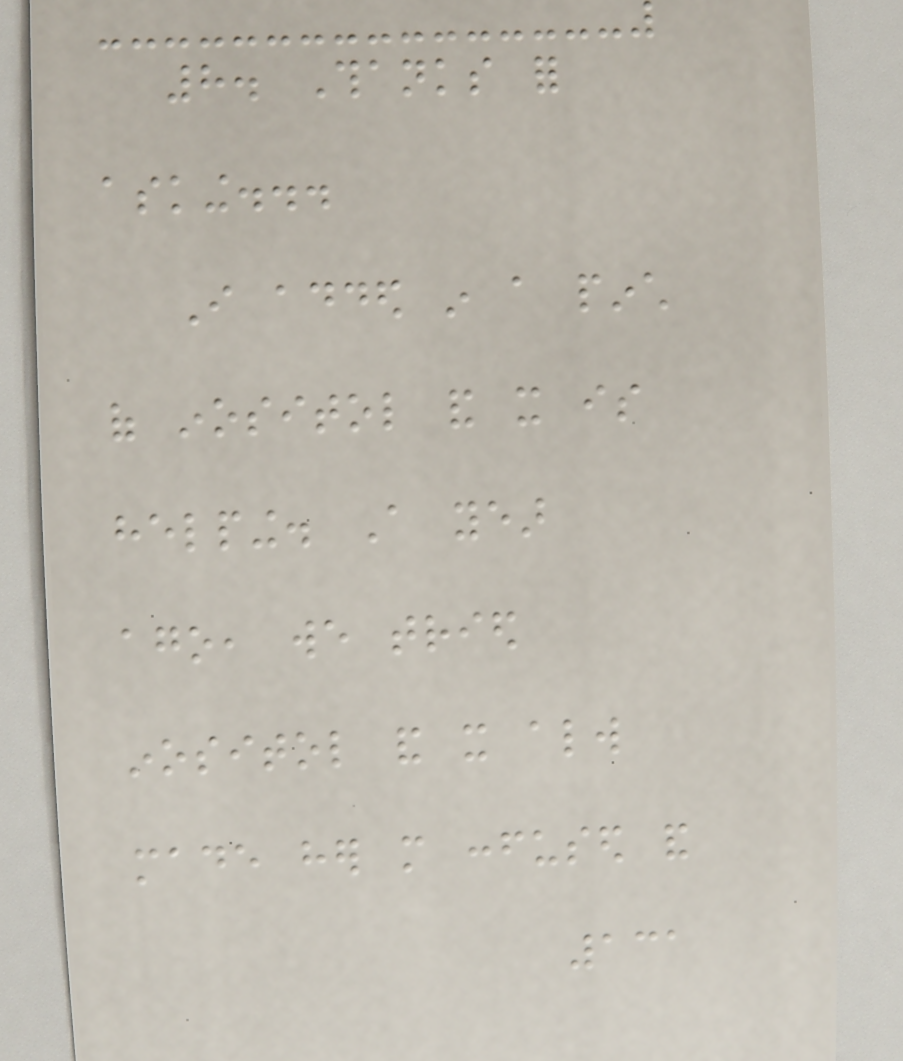8. Thanks for
asking...
I added in a pinch
of inositol and it is
helping. A year
ago, we tried
inositol and it always
made her more confused and
131
